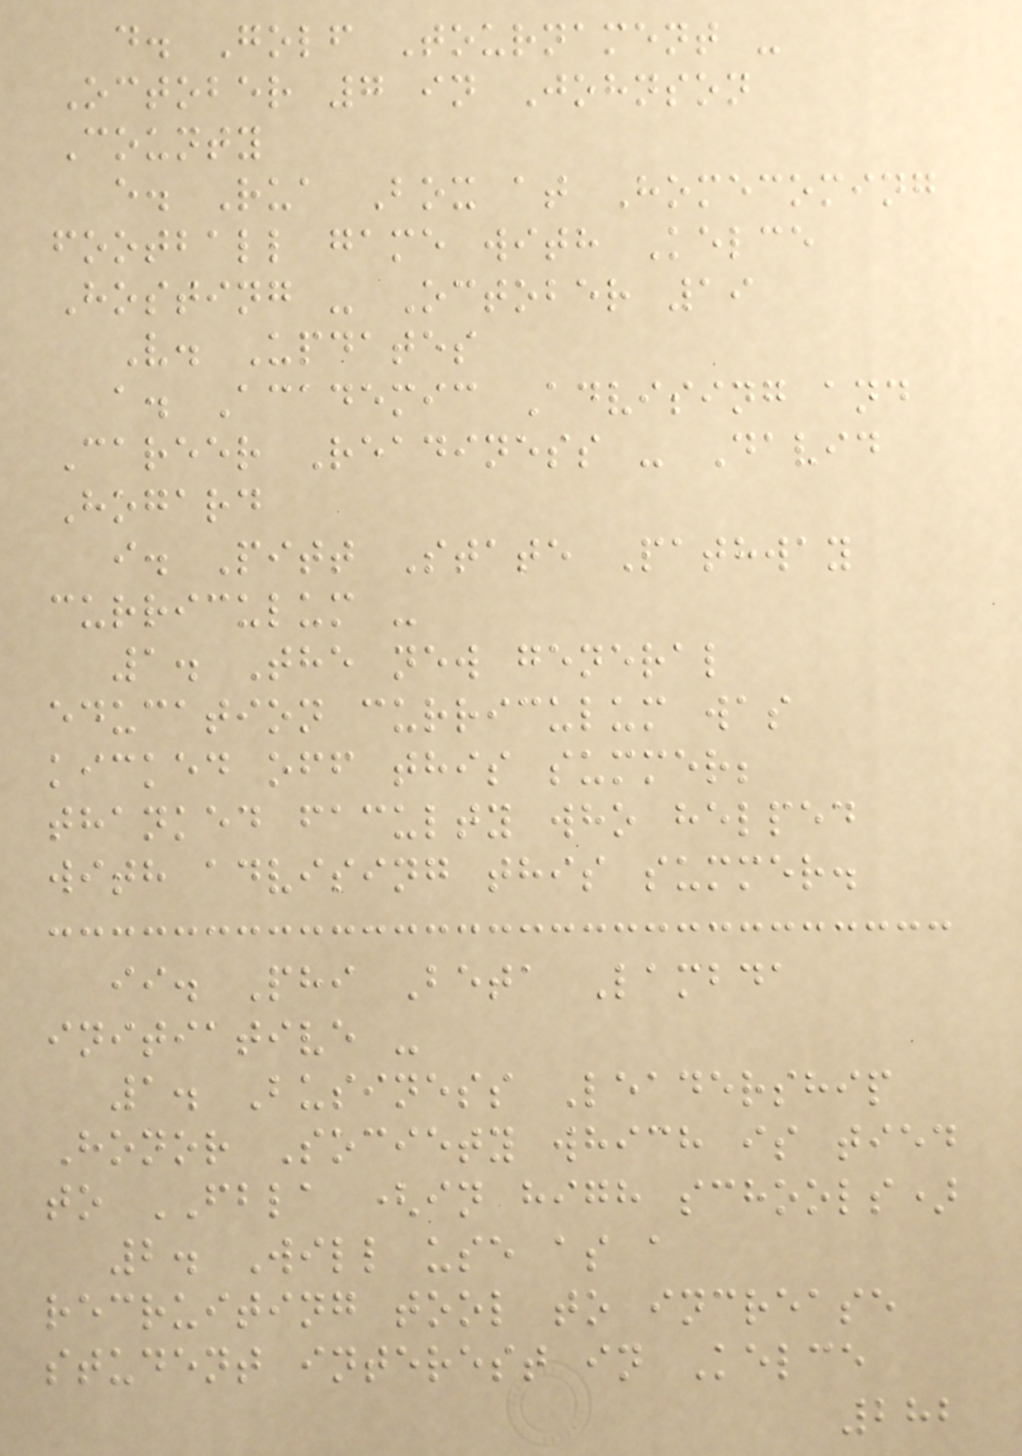d. Golf Tournament -
October 7 in Johnson
County
e. Rua Box at Homecoming
football game with Kelce
Hosting - October 19
V. Updates
a. Academic Advising and
Career Readiness - David
Hogard
i. Pitt State Pathway
curriculum -
1. The new general
education curriculum was
kicked off this summer;
thanked faculty who helped
with advising this summer.
ii. Phi Beta Lambda
initiative -
1. Business Leadership
Honor Society which is tied
to FBLA (in high schools)
2. Will use as a
recruiting tool to increase
student interest in Kelce
282
